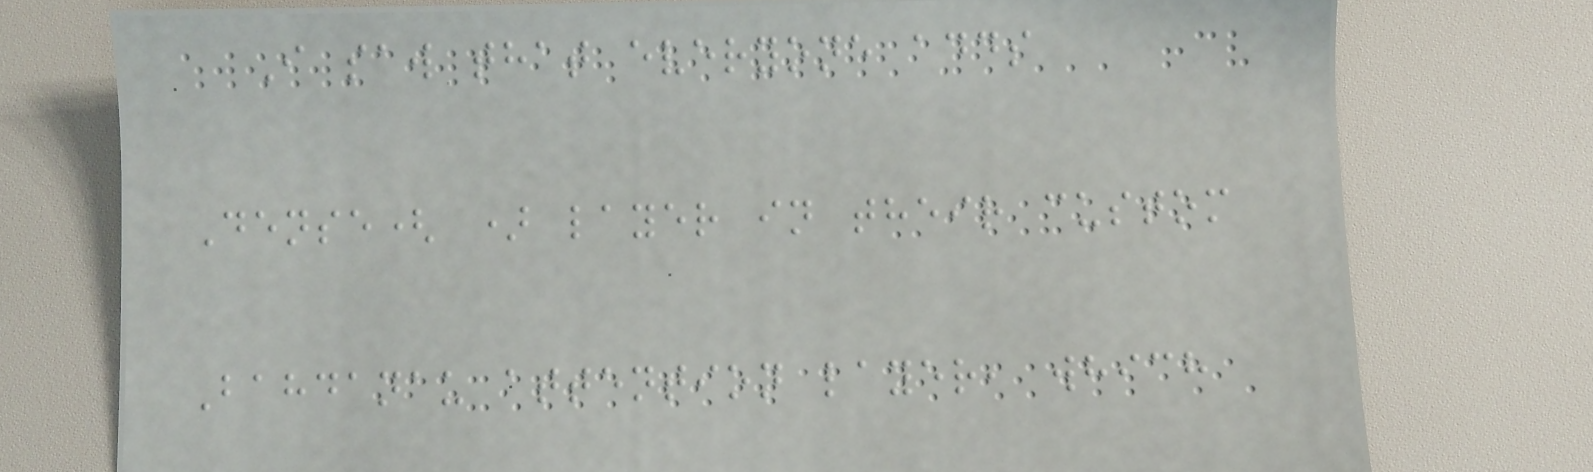I saw that everyone adds
Dense( ) layer in their custom
Bahdanau attention layer, which
